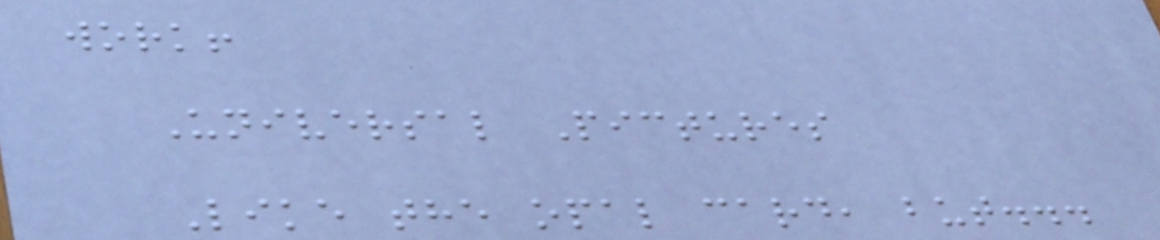work!
Universal Pictures
Like the opal card, but...
